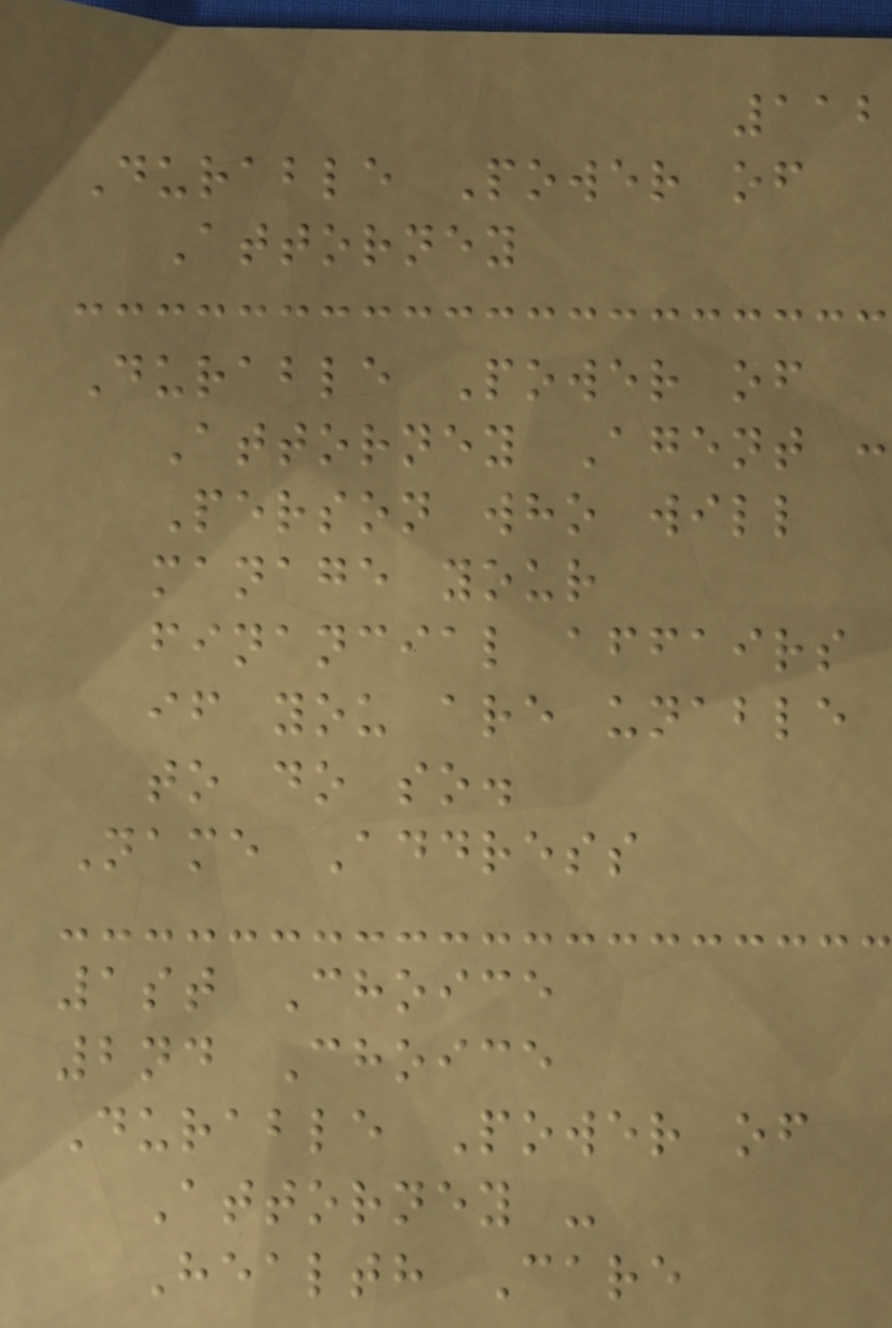112
Durable Power of
Attorney
Durable Power of
Attorney Agent :
Person who will
manage your
financial affairs
if you are unable
to do so.
Name Address
1st Choice
2nd Choice
Durable Power of
Attorney -
Health Care
